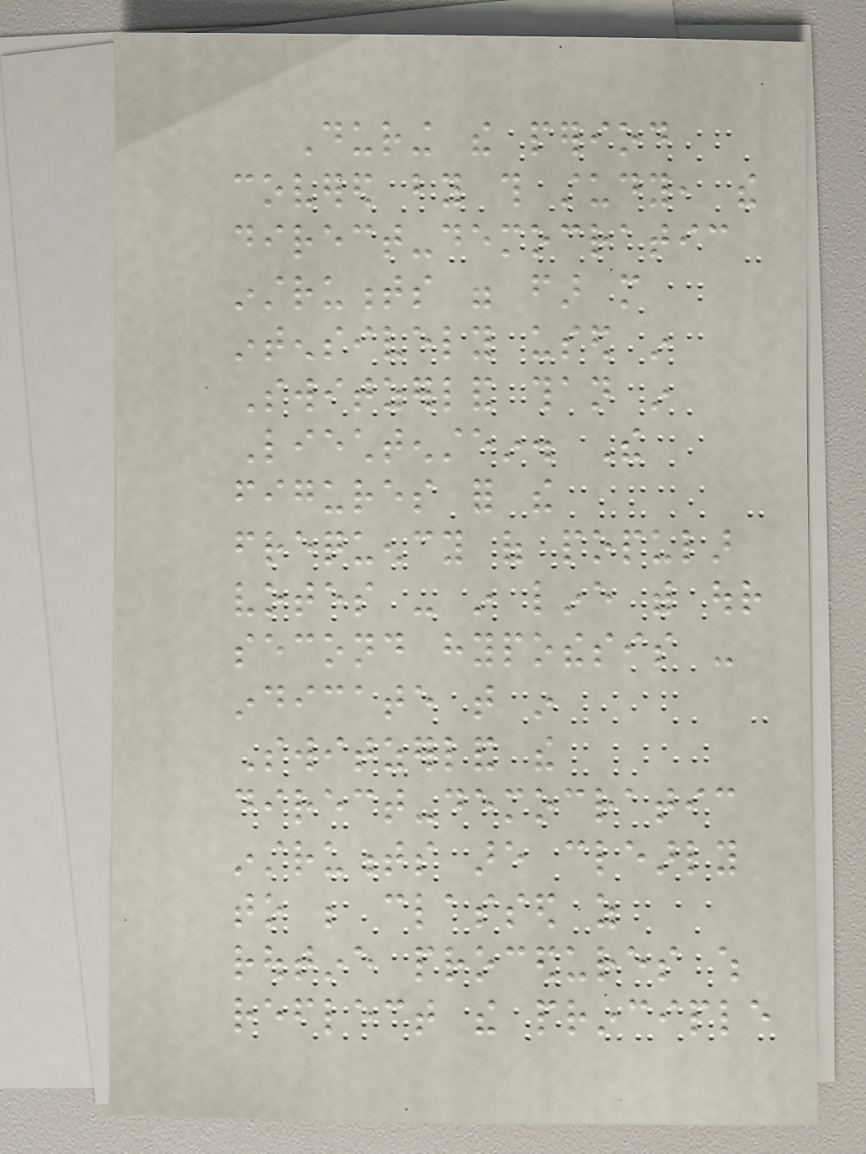During the period
covered by this study, the
direct-democratic
instruments were far more
intensively used in
Switzerland than in
Liechtenstein. The
figures for the
frequency of popular
votes - in line with our
second hypothesis -
indicate that in
Switzerland the
direct-democratic
instruments are clearly
to be classed as
routine procedures which
reflect the principle
